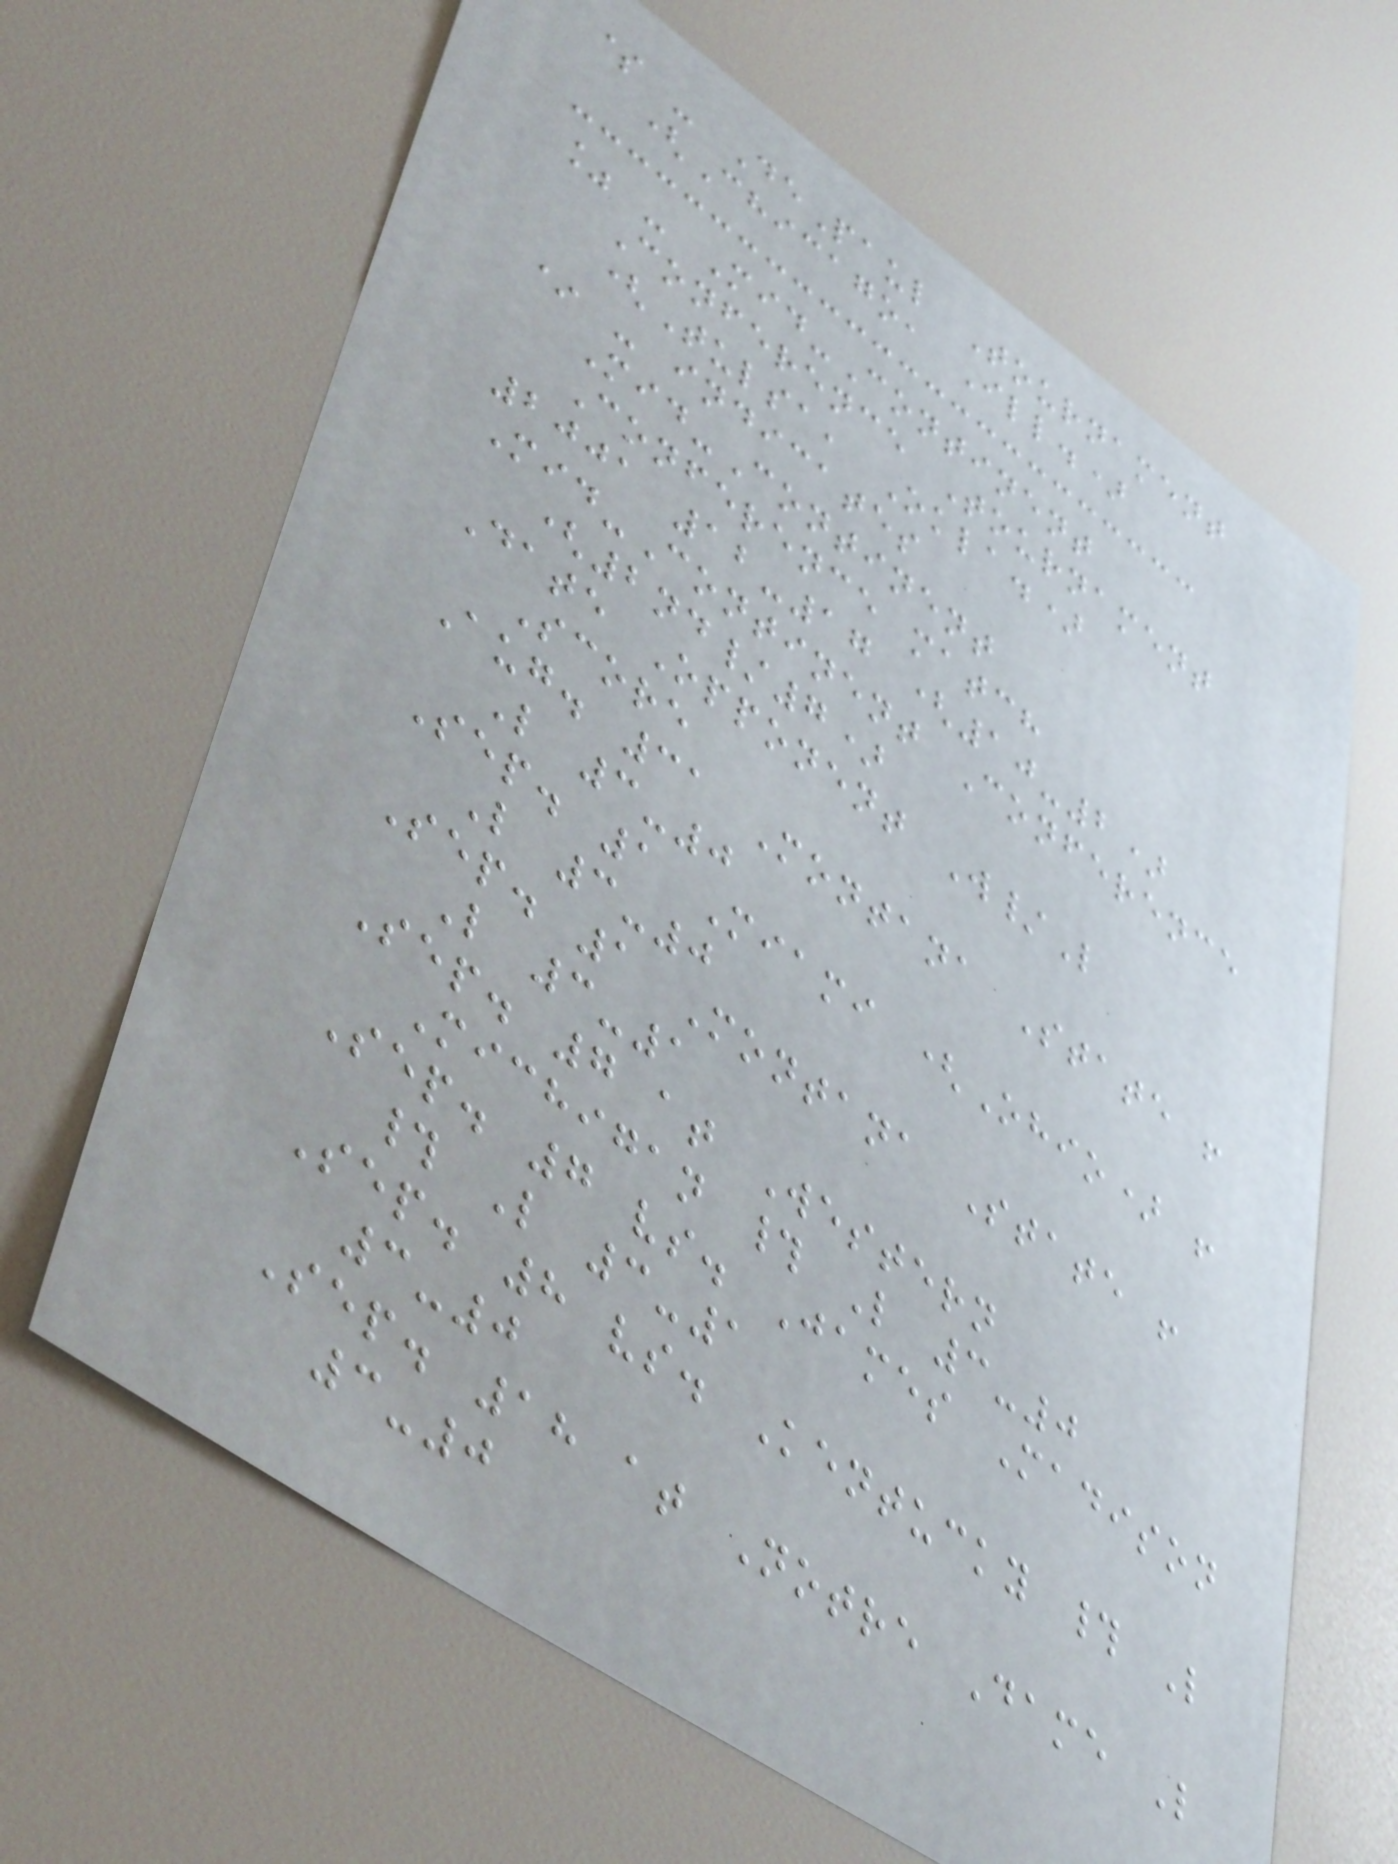$ - DePaul Tournament
(Chicago, Ill.)
% - Mid-Continent
Conference Tournament
(Tulsa, Okla.)
* - indicates
Mid-Continent
Conference match
2001 12-17 (10-2)
Mid-Continent Conference
(2nd/7)
Date Opponent W/L
Score
Aug. 31 Montana State !
L 3-0
Sep. 1 Miami (Ohio) !
L 3-0
Sep. 1 Montana State !
L 3-1
Sep. 7 at Western
Michigan # L 3-0
Sep. 7 vs. James Madison
# L 3-1
Sep. 8 vs. Kentucky # L
3-0
Sep. 18 at Notre Dame L
3-0
